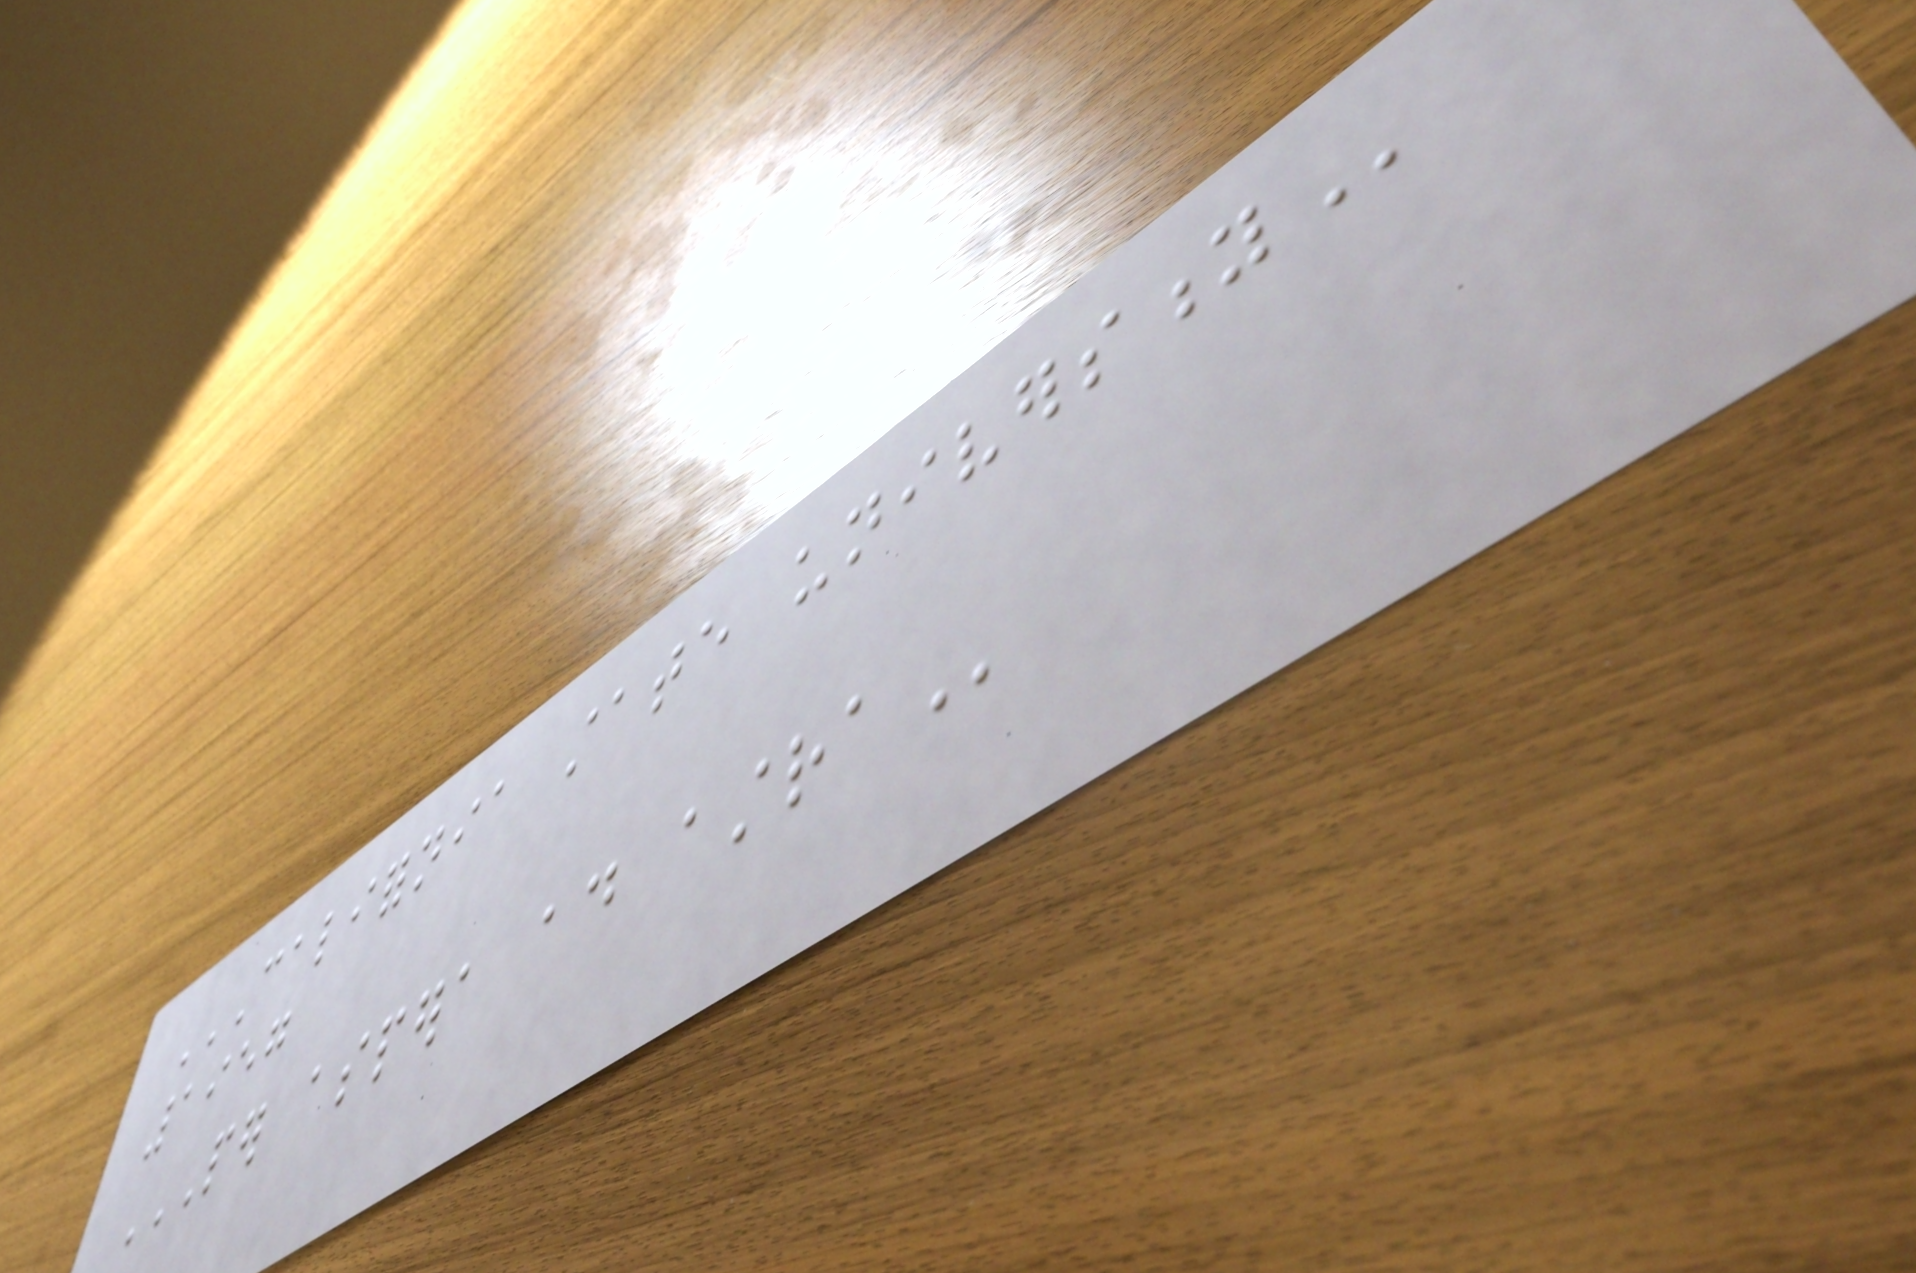CALIFORNIA STATE UNIVERSITY
1957
PER ASPERA AD ASTRA
